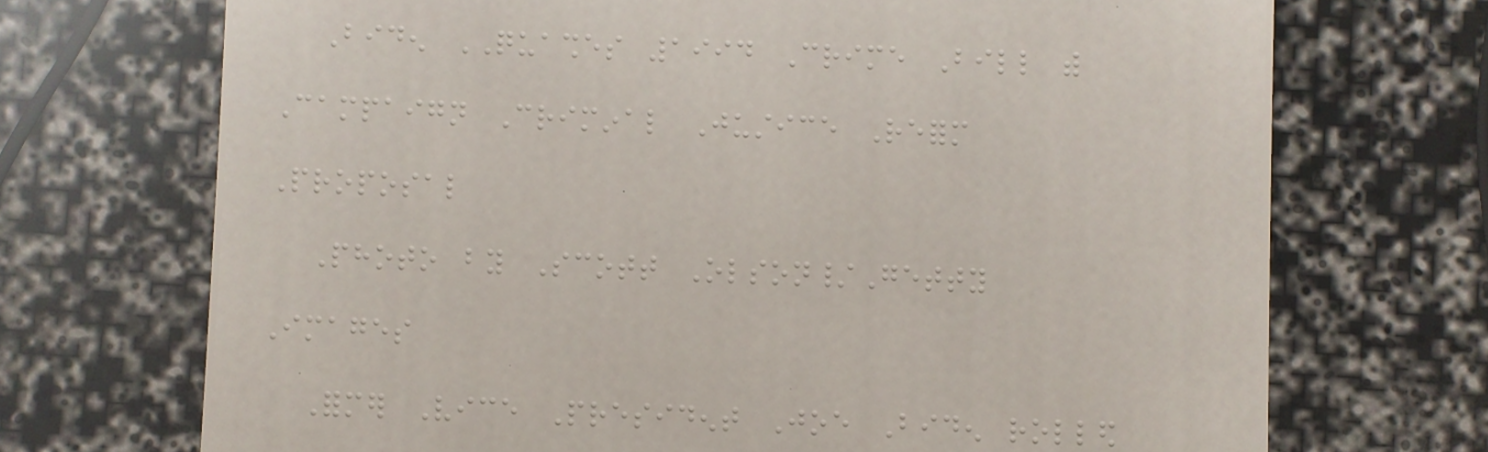Biden QUASHES 1994 Crime Bill with
Campaign Criminal Justice Reform
Proposal
Photo by Scott Olson/Getty
Images
Former Vice President Joe Biden rolled
